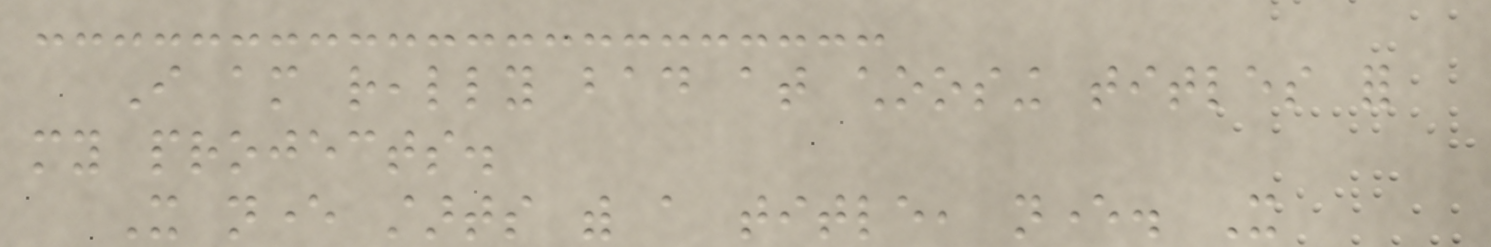I am really bad at choosing titles for
my projects.
It never starts with a title, never. It
